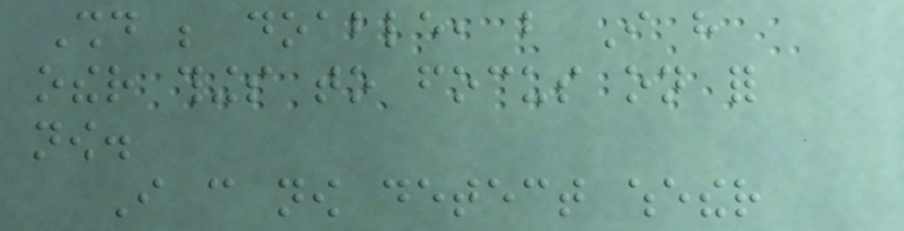Should be doable, but I have
other things to focus on for
now.
I can now detect whether
